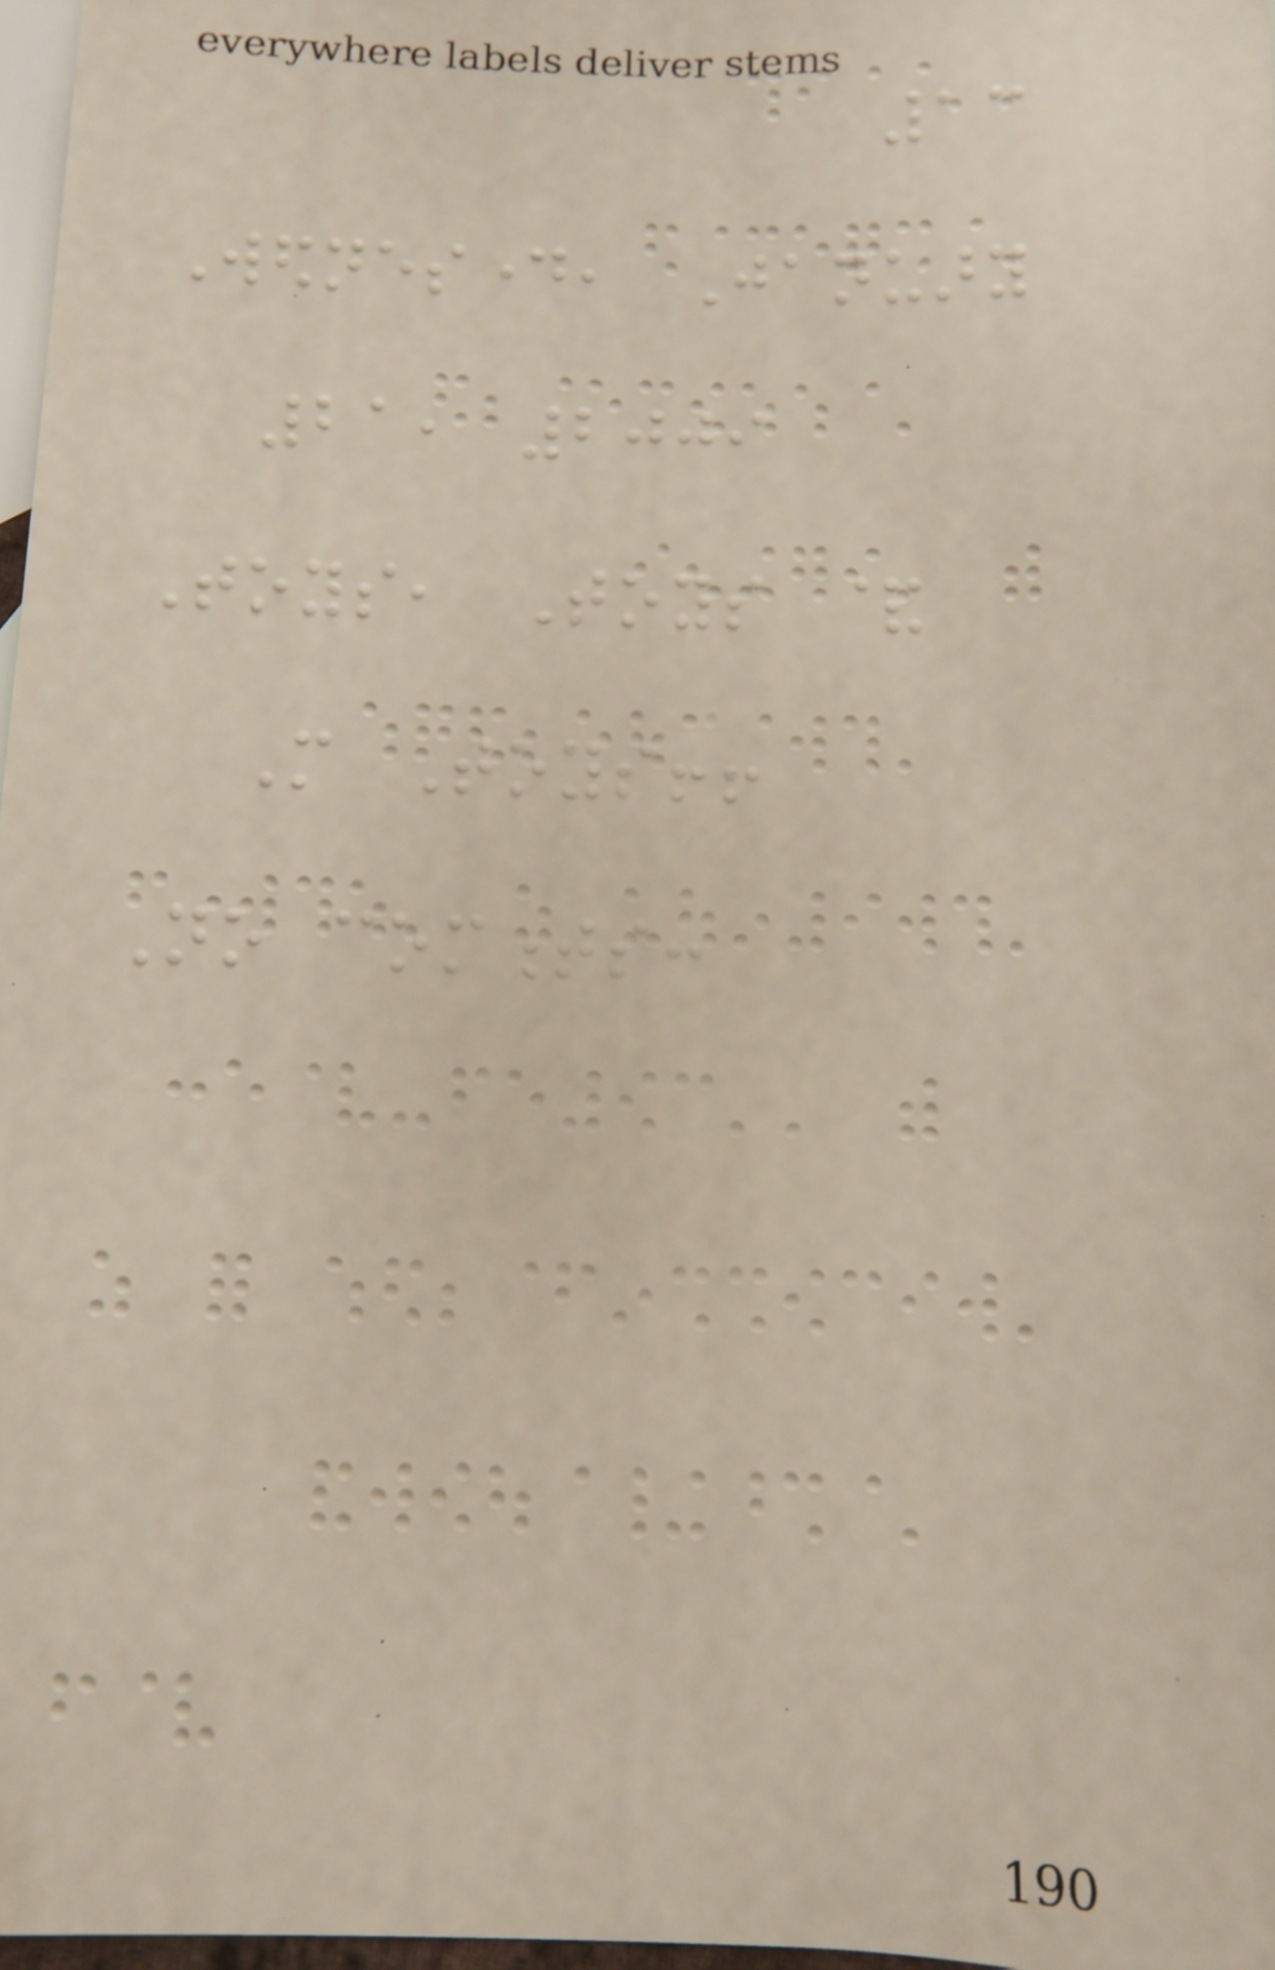13
Wednesday, January
21, 2009
Toys, Toys &
More Toys!!
No comments:
